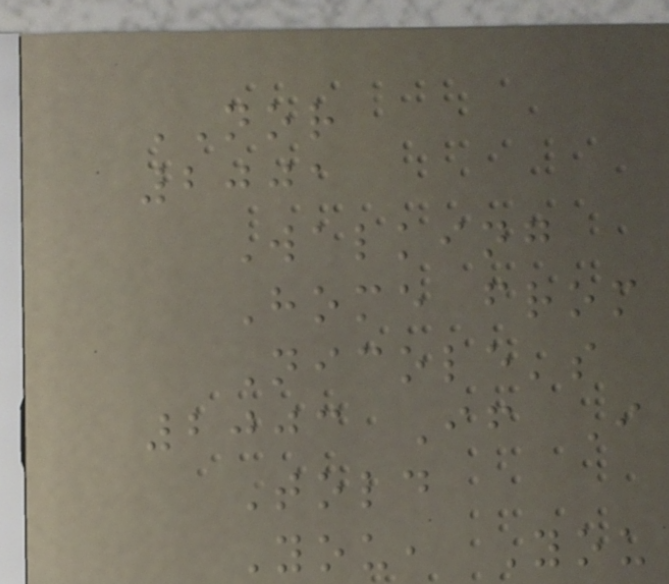NOR
2001
Walking
Home from
Nicole's
2003 If I
Told
You, You
